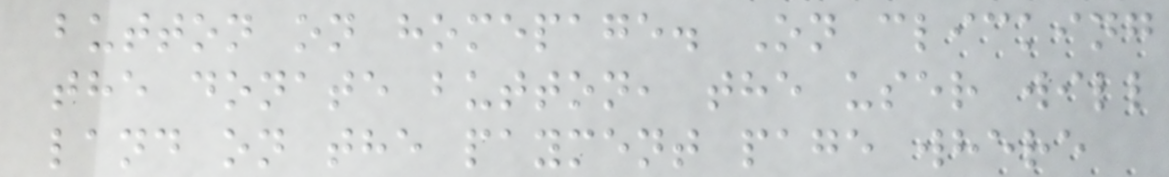button on homepage. On clicking
the donate button, the user will
land on the payment page where
